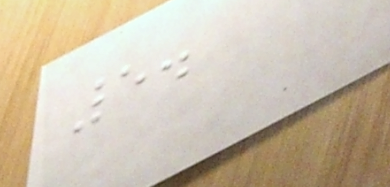5.
